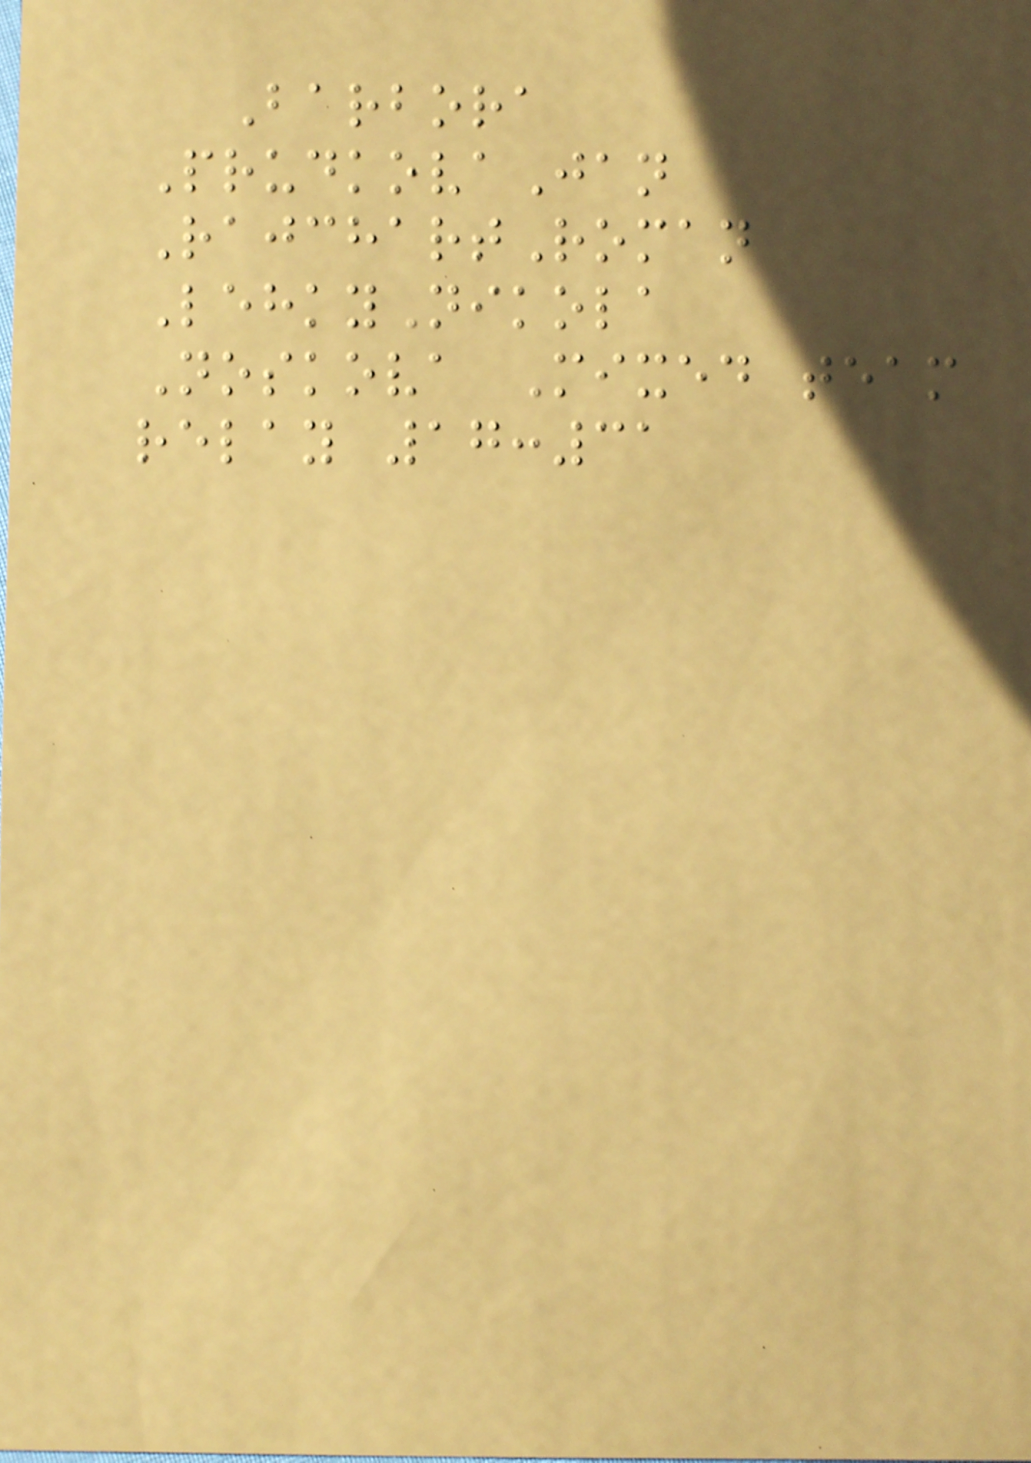Barbora
PrudkovaJan
RajchartRoman
LehkyNikola
Noskova Mixed team
relay 17:31
